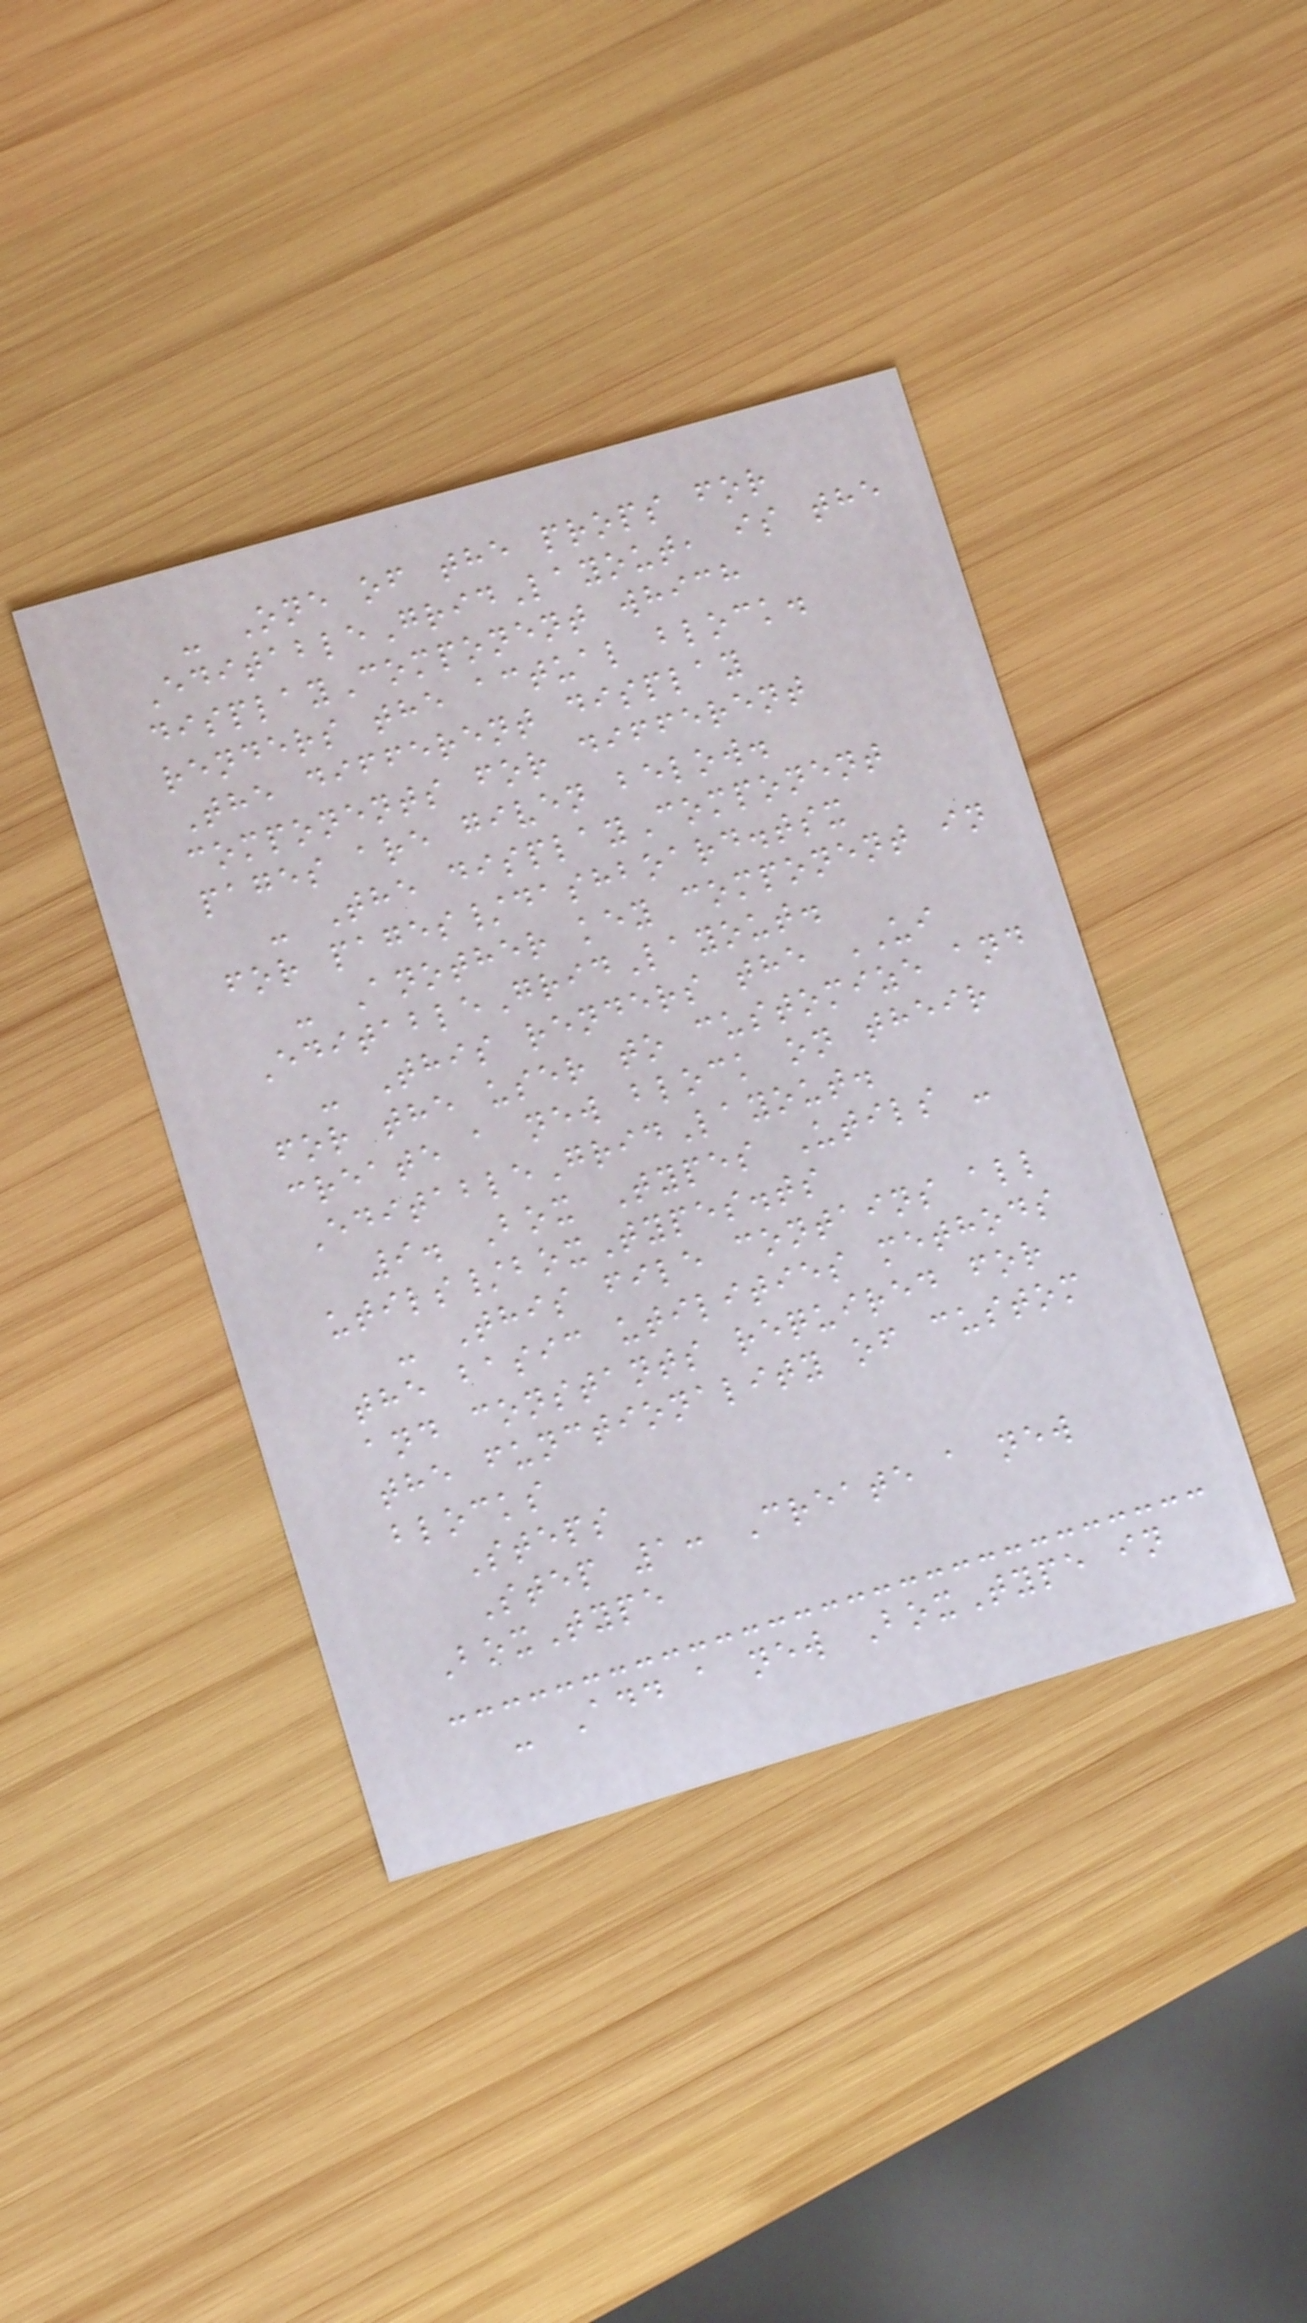- One of the props for
EditableGridLayout, is the
displayComponent which
renders the actual block.
The different display
components for different
pages are given below.
- The displayComponent
for pages/dashboard.tsx
- Another key component in
EditableGridLayout.
- This renders the UI
for the user to customize and
create a new block on their
EditableGridLayout.
9. Box Types Utils -
utils/boxTypes.ts
- This file contains all
the basic utilities methods
and constants required for
the functionality of custom
blocks
Steps
Step 1: Create a new
BoxType
- Add a new BoxType in
